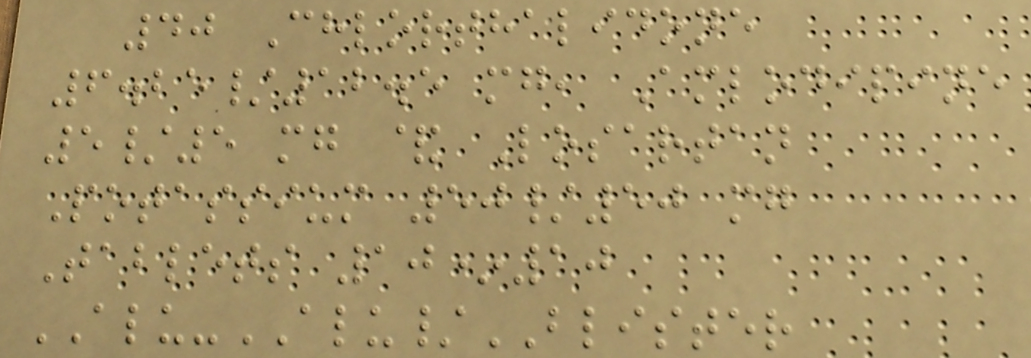40 Chlorthalidone
6.25/12.5 mg, Amlodipine
5/5 mg & Losartan
Potassium 50/50 mg
Tablets 10*10
ALU-ALU/BLISTER
